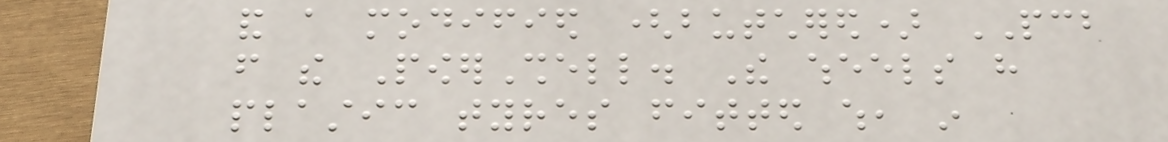and a modified (butchered) PCB
from the PowerShell. The wheels have
plastic tyres fitted which, in
